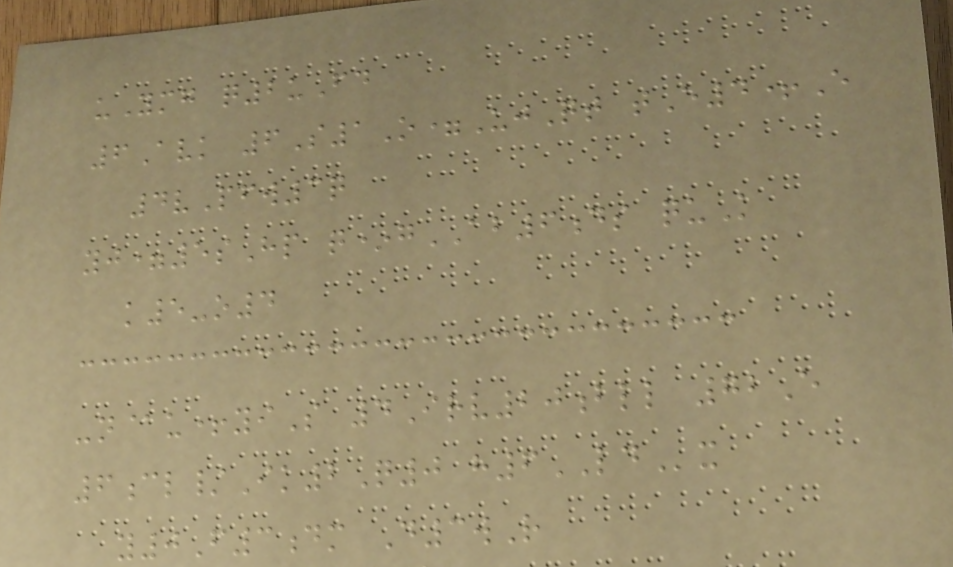uYmg q2uFd
6Avk 6S1O=UjQt tE4+E
4vPfw3q
yj=5sHp q*gAB6ds quK
k5-o4
-n@u+yiS 4Irv20bll 72E
6cl/Ik2Q0 h6LDx
y0F3dm D3wR
